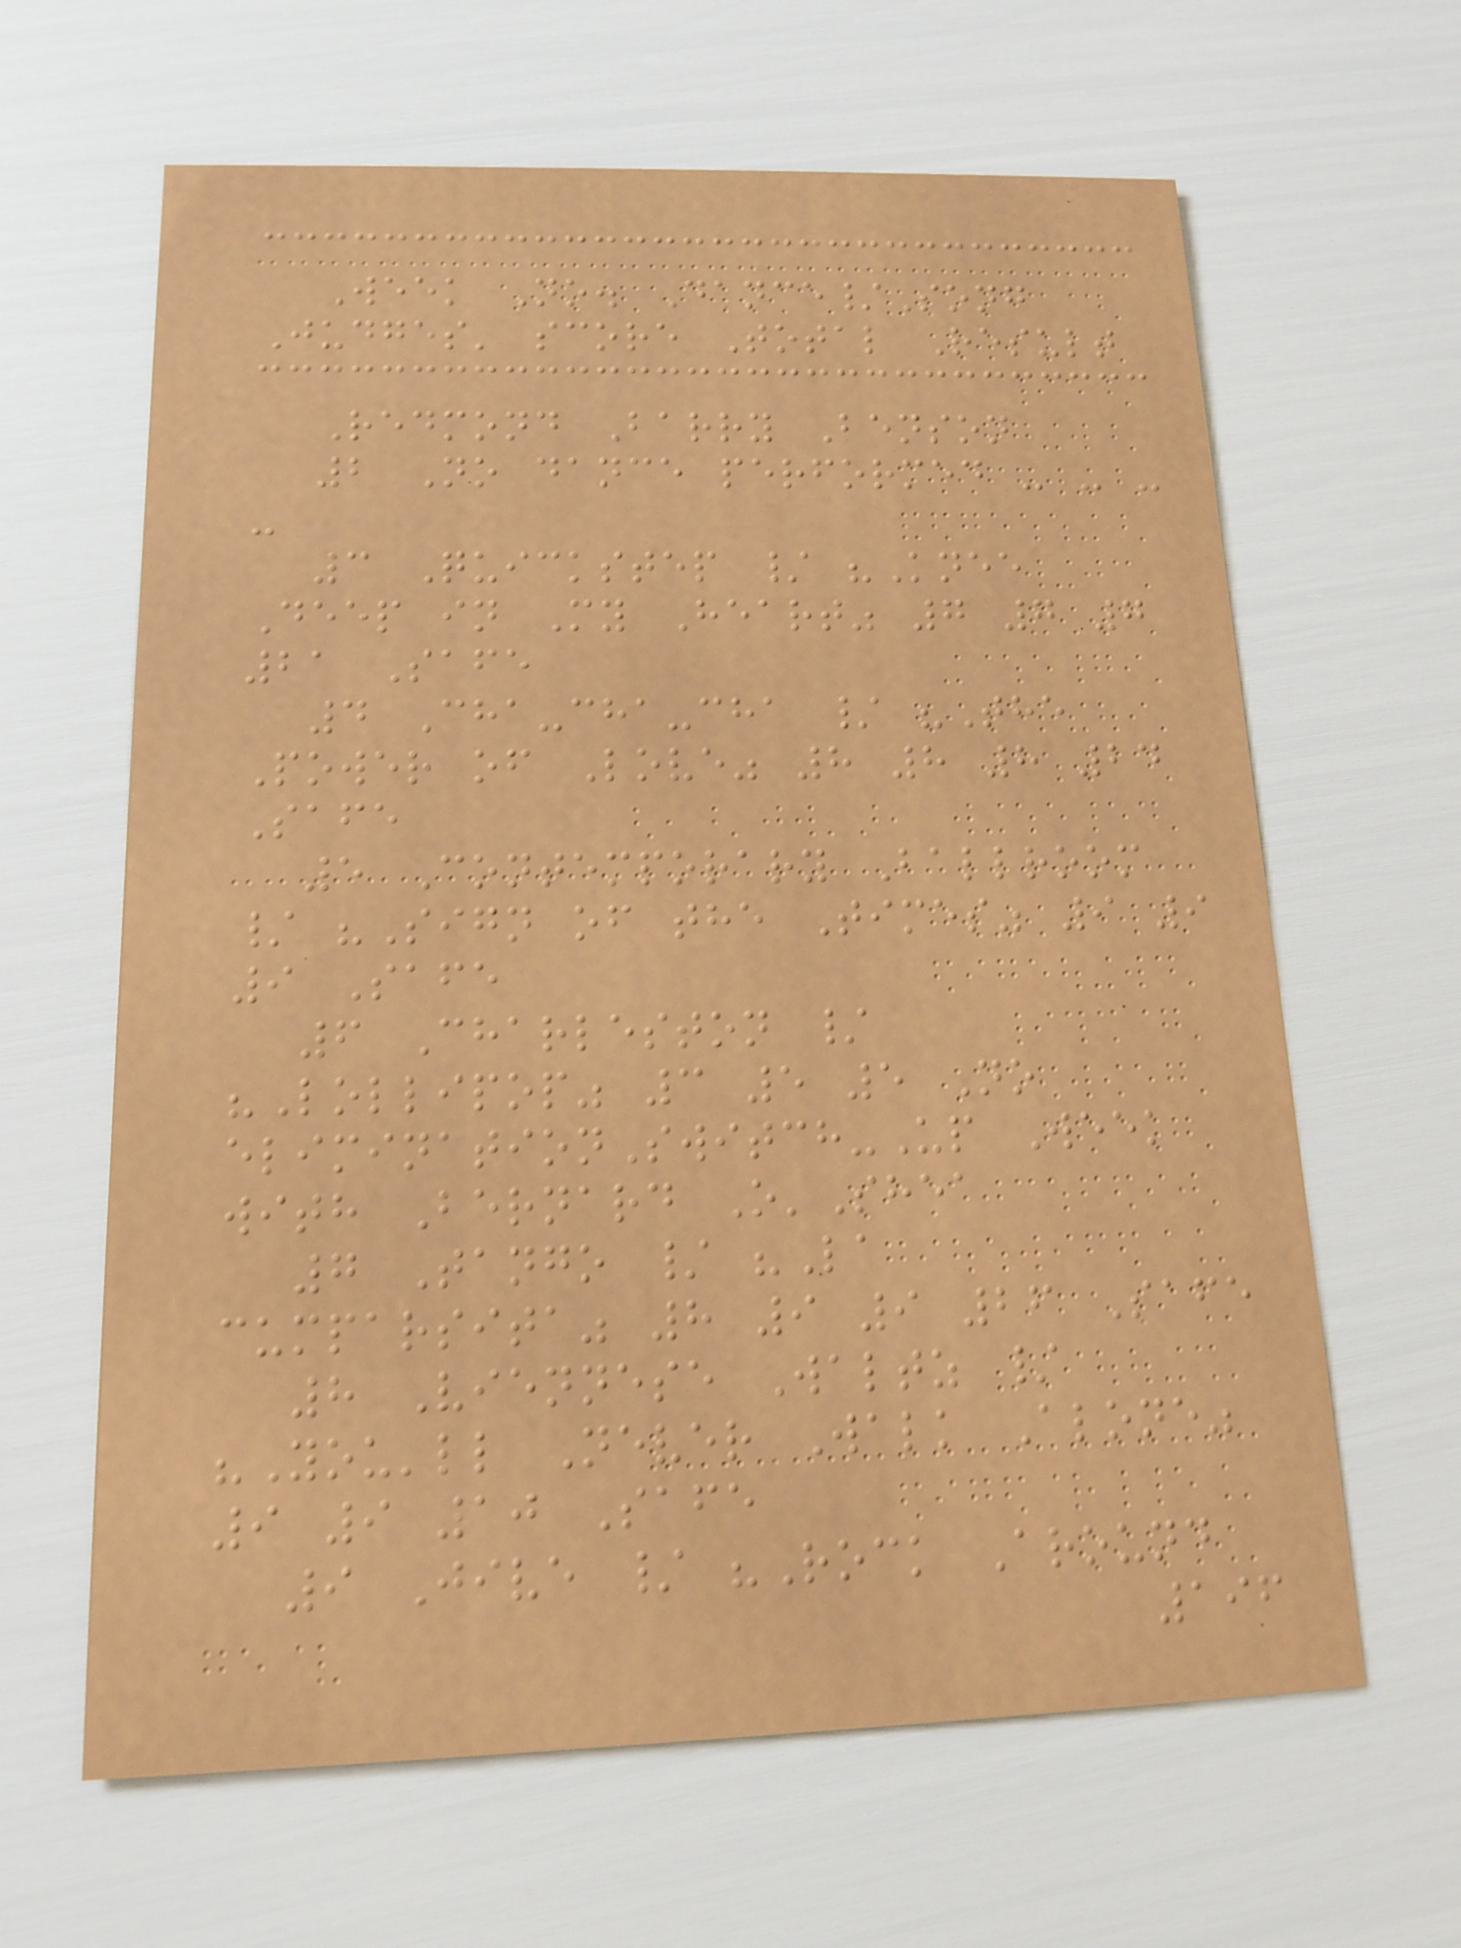Week No. Dance/Song
Judges' score Total Result
Redmond Barry Benson
2 No dance performed - - -
-
3 Quickstep / "Knee
Deep in My Heart" 7 7 7
21 Safe
4 Cha-cha-cha / "The
Power of Love" 8 8 8 24
Safe
5 Contemporary Ballroom
/ "Sign of the Times" 9 9
9 Safe
6 Charleston /
"Lollipop" 3 5 5 No
eliminationSwitch-Up Week
with Bernard O'Shea
7 Tango / "La
cumparsita" 8 9 9 26 Safe
8 Viennese Waltz /
"You'll Never Walk Alone"
9 9 10 Safe
9 Jive / "Rock Around
196
